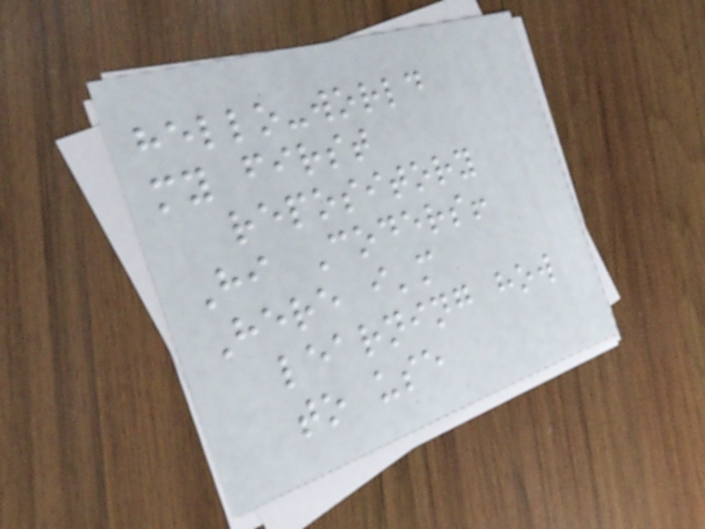hello-world
my first
repository
Hi Coders!
Here i'm
learning how
to use
